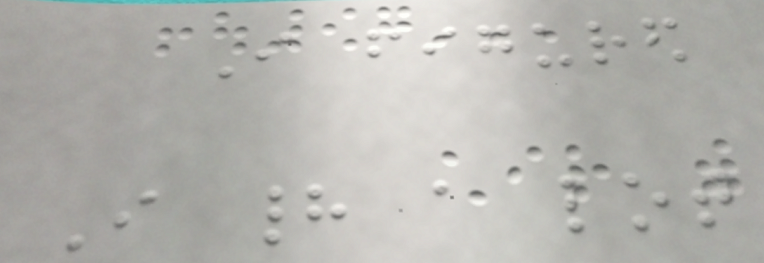I figured
I had a lot
